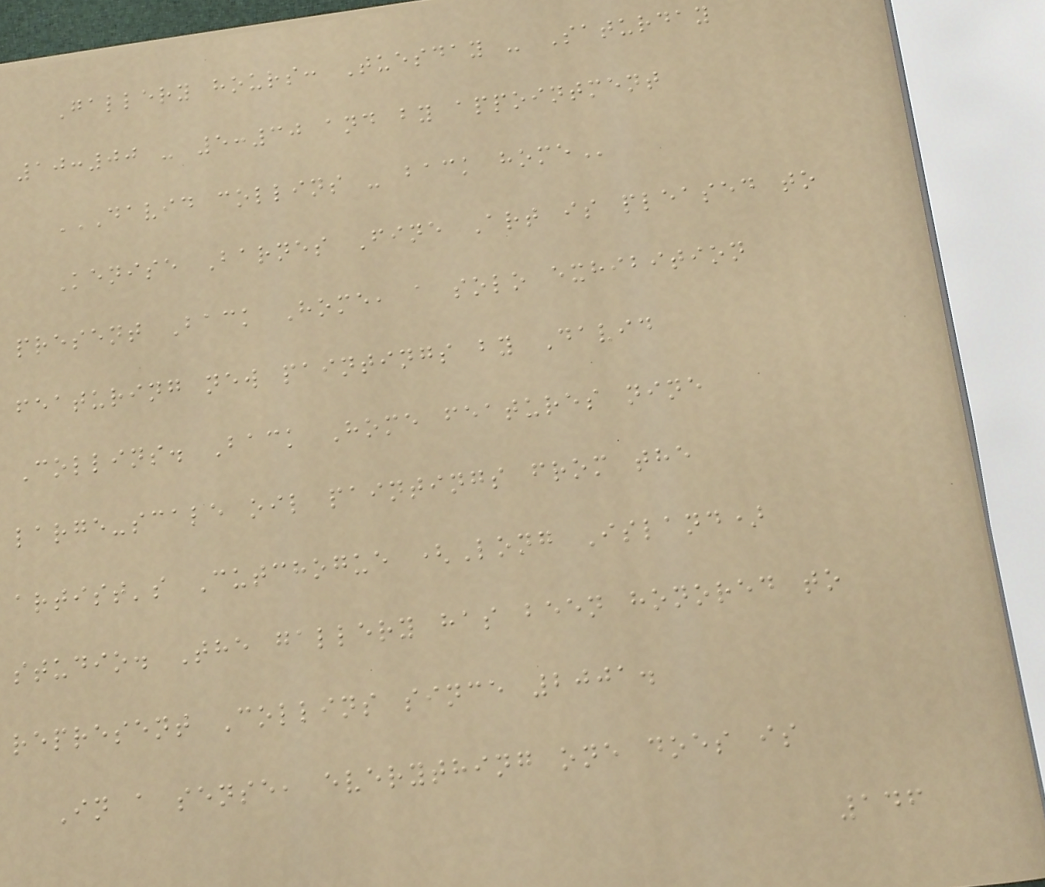Gallery hours: Tuesday - Saturday
10:00 - 5:30 and by appointment
DAVID COLLINS - BACK HOME
Kenise Barnes Fine Art is pleased to
present Back Home, a solo exhibition
featuring new paintings by David
Collins. Back Home features nine
large-scale oil paintings from the
artist's Cutchogue (Long Island)
studio. The gallery has been honored to
represent Collins since 2001.
In a sense, everything one does is
146
